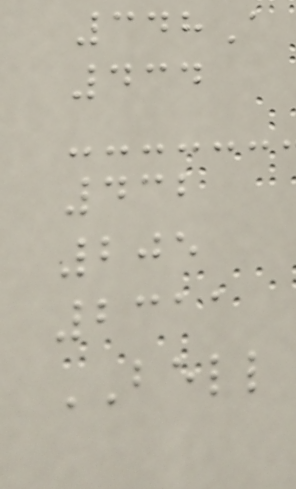348A
434
432
205
2311
BELL
